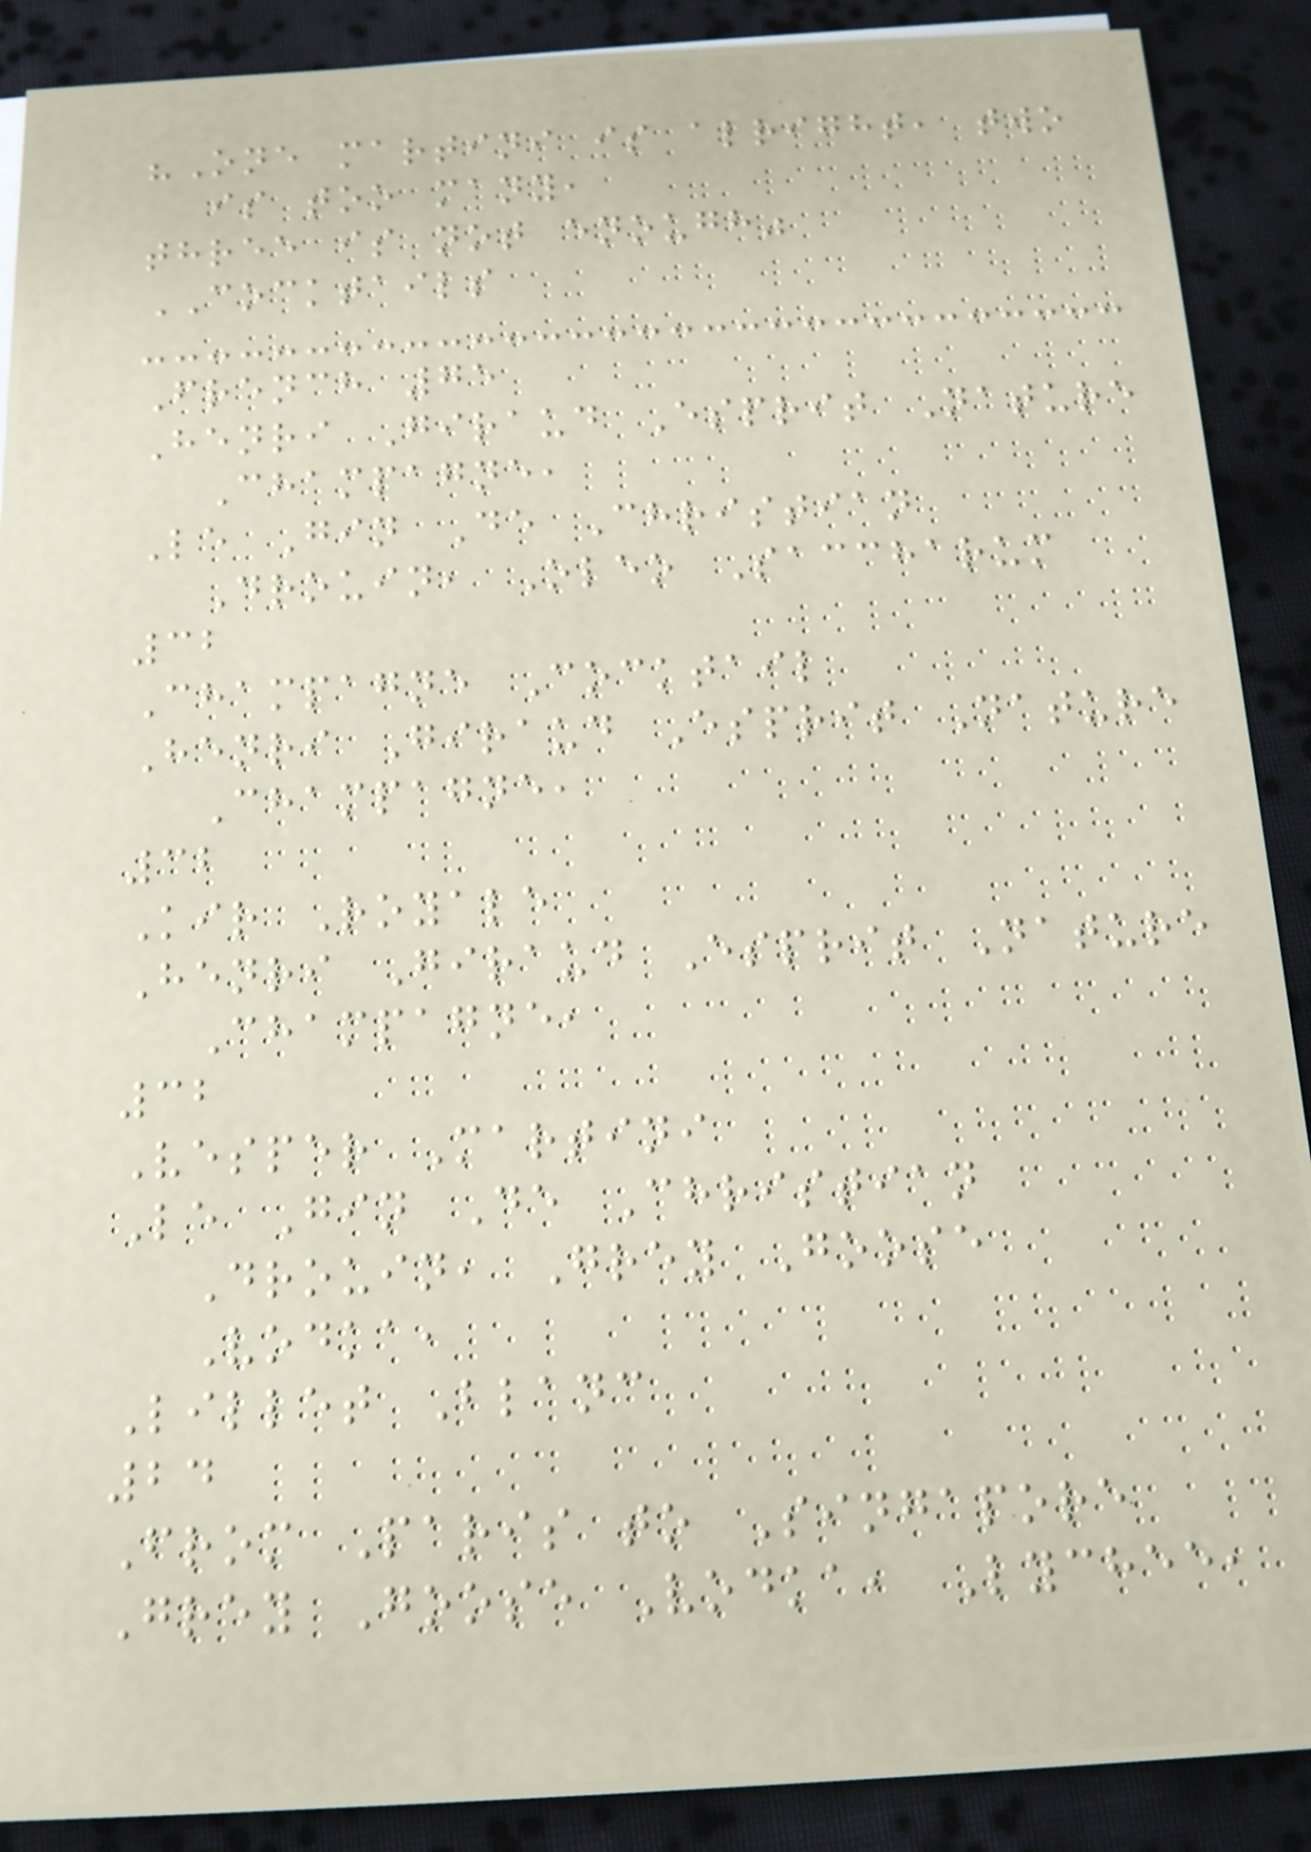"One martini is alright, two
is too many,
three is not enough"
COCKTAILS
French 75
Henri Giraud Esprit Nature
Champagne,
Le Gin De Christian
Drouin, Oleo Saccharum
32
Champagne Cocktail
Henri Giraud Esprit Nature
Champagne,
32
Kir Royale
Henri Giraud Esprit Nature
Champagne,
32
Vesper Martini
Le Gin De Christian
Drouin, Grey Goose
Vodka,
Lillet Blanc
24
From Paris to Singapore
Grey Goose Vodka, Lychee,
